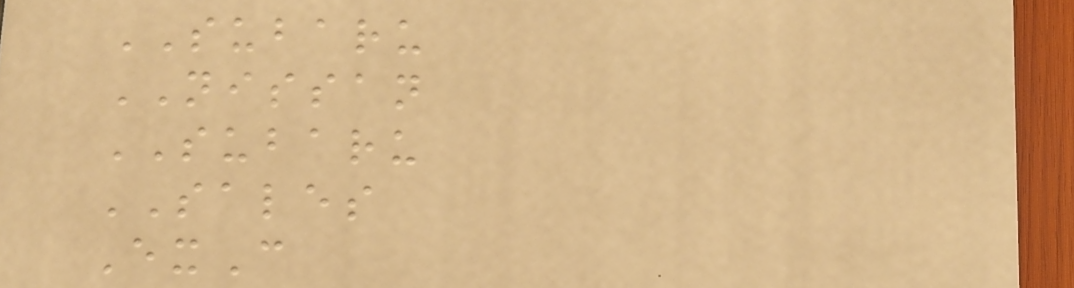SUBARU
NISSAN
SUBARU
SALES
ExC
